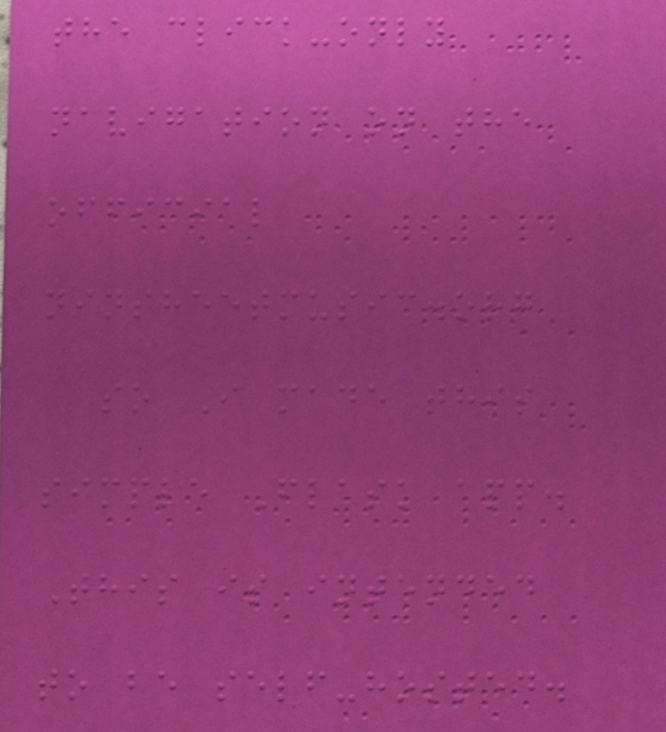the click-only
navigation on the
official
ninsheetmusic.org
so I made this
simple Flask app.
This is intended
to be self-hosted.
